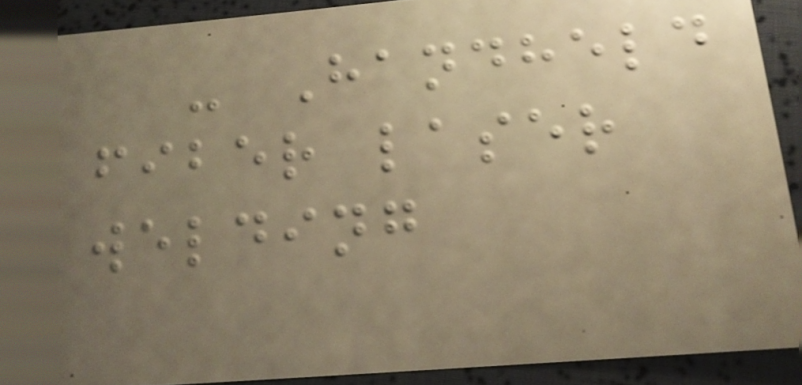- Handheld
fiber laser
welding
